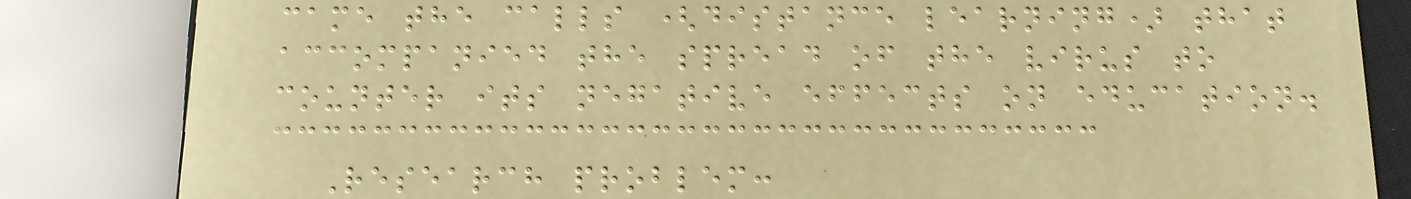came the calls (distance learning) that
accompanied the spread of the virus to
counter its negative effects on education.
Research problem:
